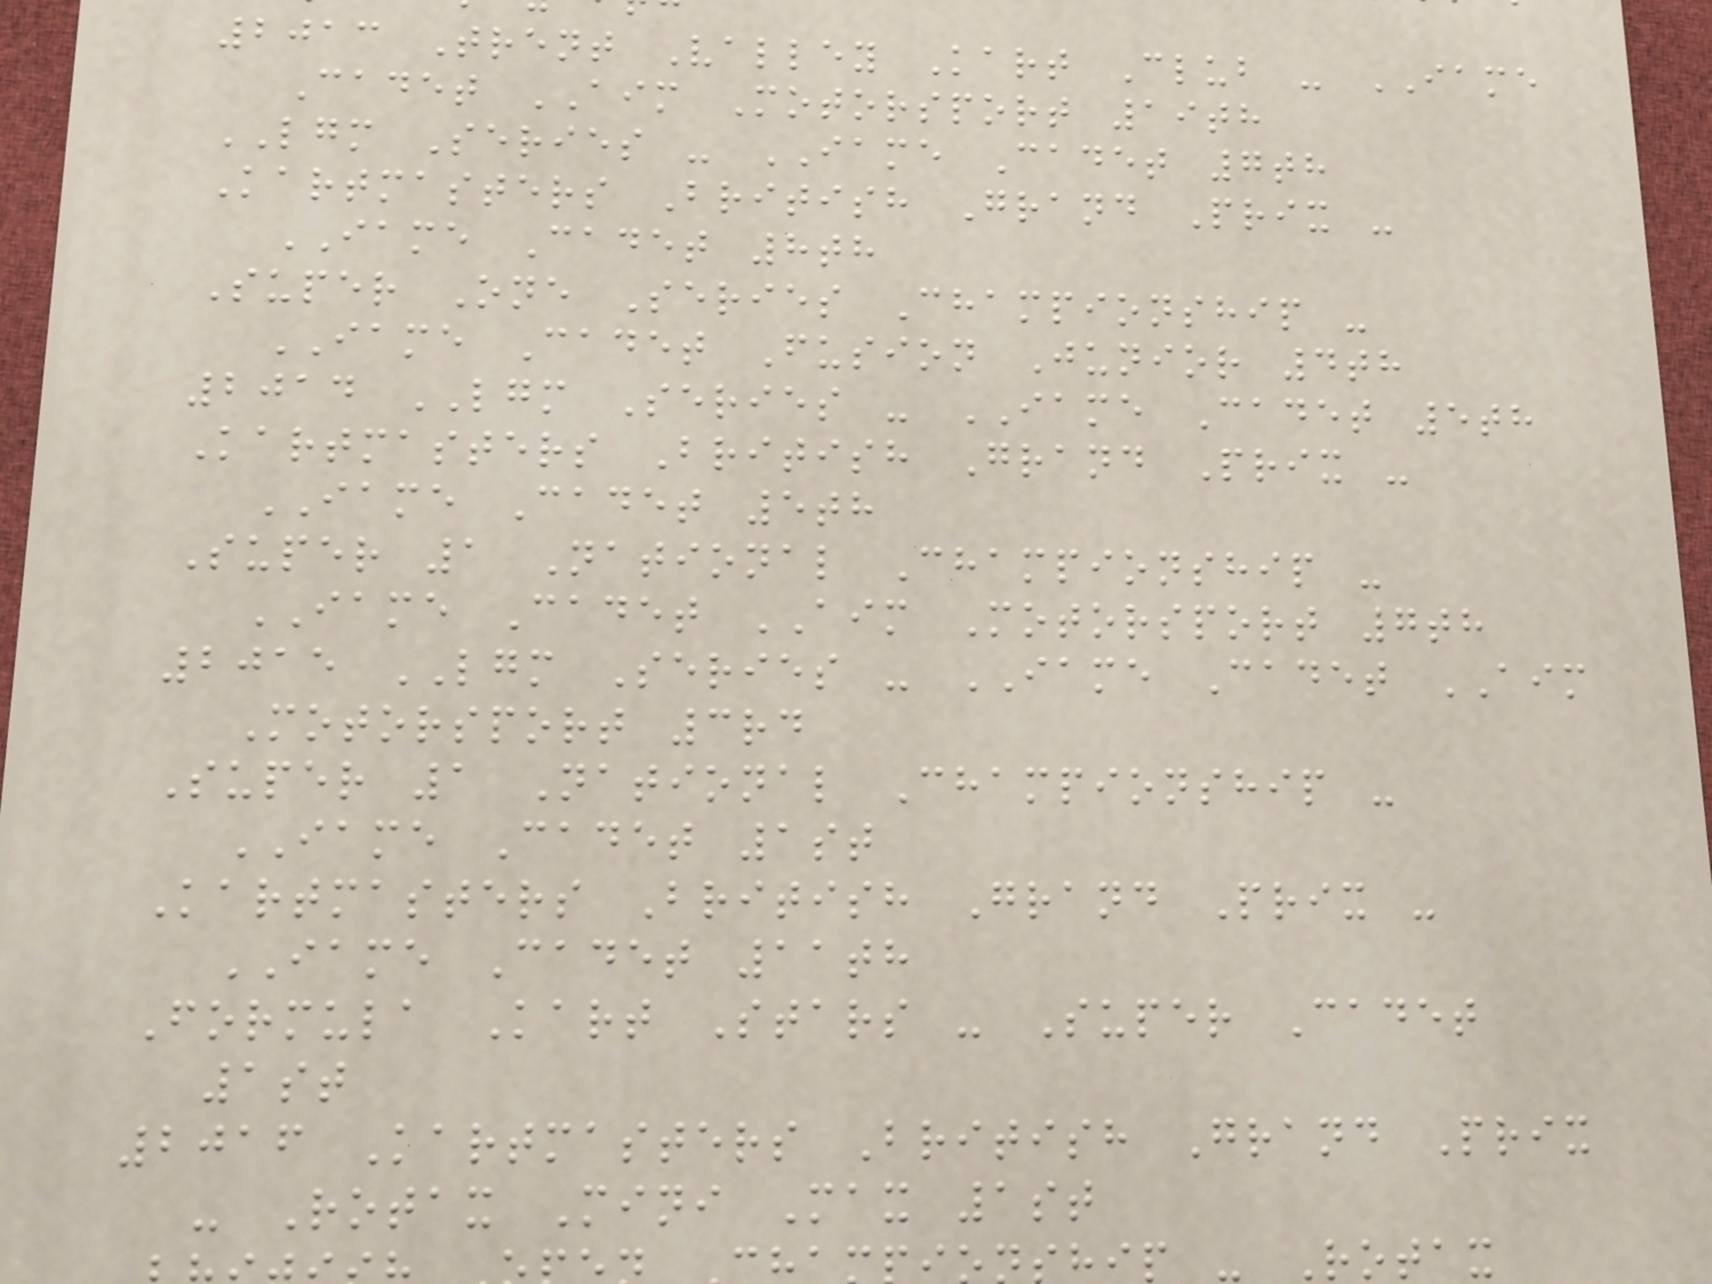2013 Trent Valley Kart Club - IAME
Cadet AIM Motorsport 19th
LGM Series - IAME Cadet 7th
Kartmasters British Grand Prix -
IAME Cadet 8th
Super One Series Championship -
IAME Cadet Fusion Junior 4th
2014 LGM Series - IAME Cadet 5th
Kartmasters British Grand Prix -
IAME Cadet 5th
Super 1 National Championship -
IAME Cadet AIM Motorsport 7th
2015 LGM Series - IAME Cadet AIM
Motorsport 3rd
Super 1 National Championship -
IAME Cadet 1st
Kartmasters British Grand Prix -
IAME Cadet 11th
Formula Kart Stars - Super Cadet
1st
2016 Kartmasters British Grand Prix
- Rotax Mini Max 1st
ip - Rotax
